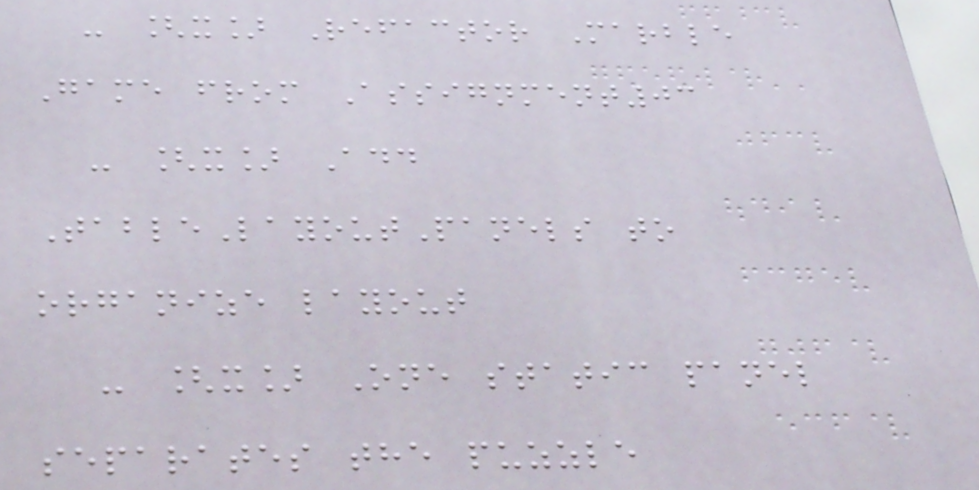- [x] Refactor Marble
Game from Assignment03
- [x] Add
TableLayoutPanels to
organize layout
- [x] One static panel
separates the puzzle
